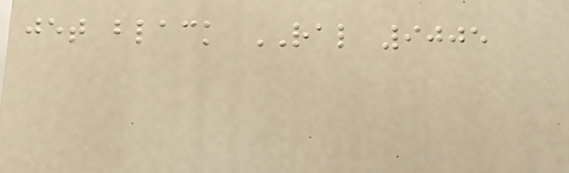jet black RAL 9005
